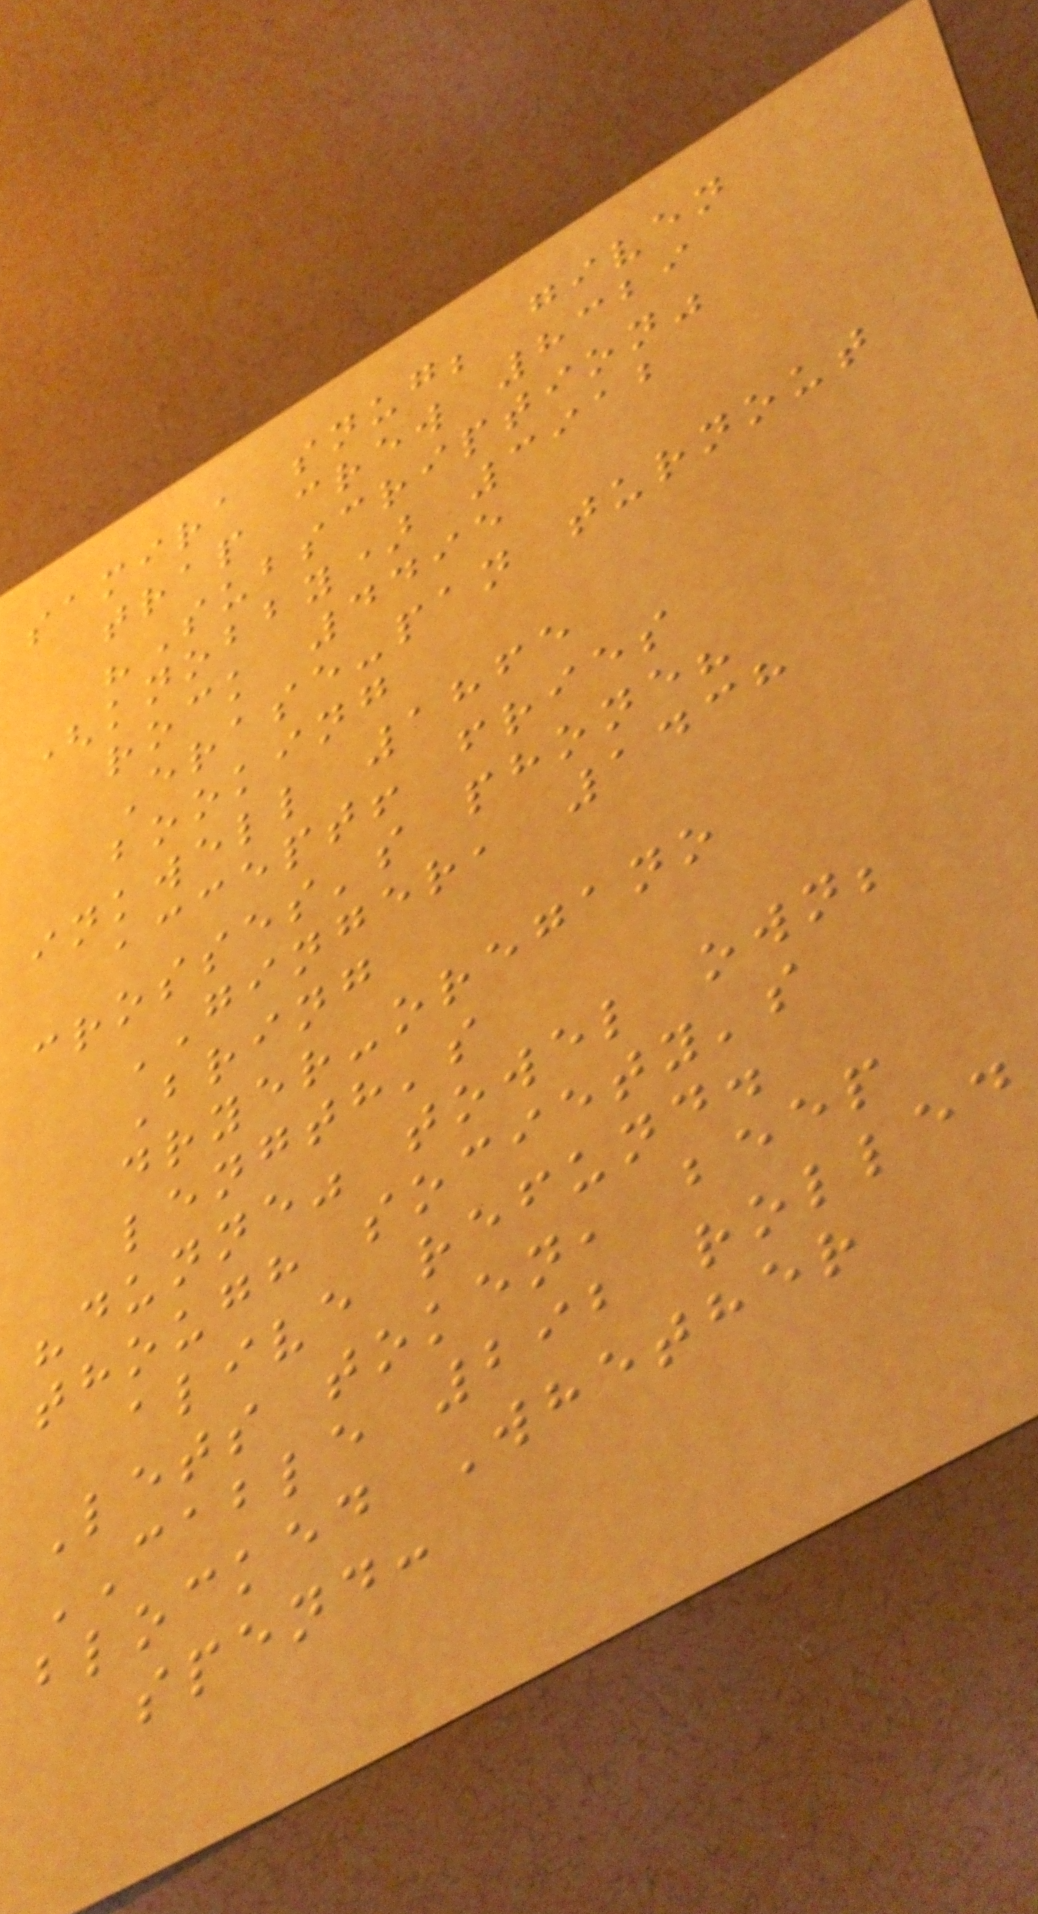samira snug; given
trap crew 8329
"Subscription"
(knobby) 3912
rock 4495
Erase-pan turnout
booking
inkwell 1865
accept! fries
crosses's phone?
GINGER, 1438
Bring
dryer-oregano
length's
"dunne" towel own;
though society's
alive refund.
Lets token, beep
CABLE 292 rolled
blocked Whether
spend:
